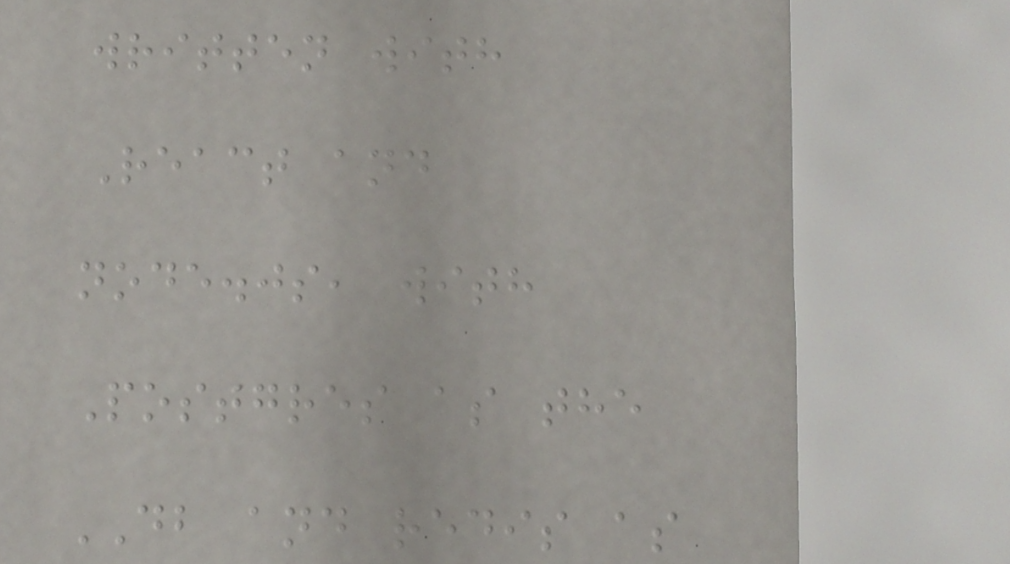written with
React and
node.js, with
Postgres as the
DB and redis as
